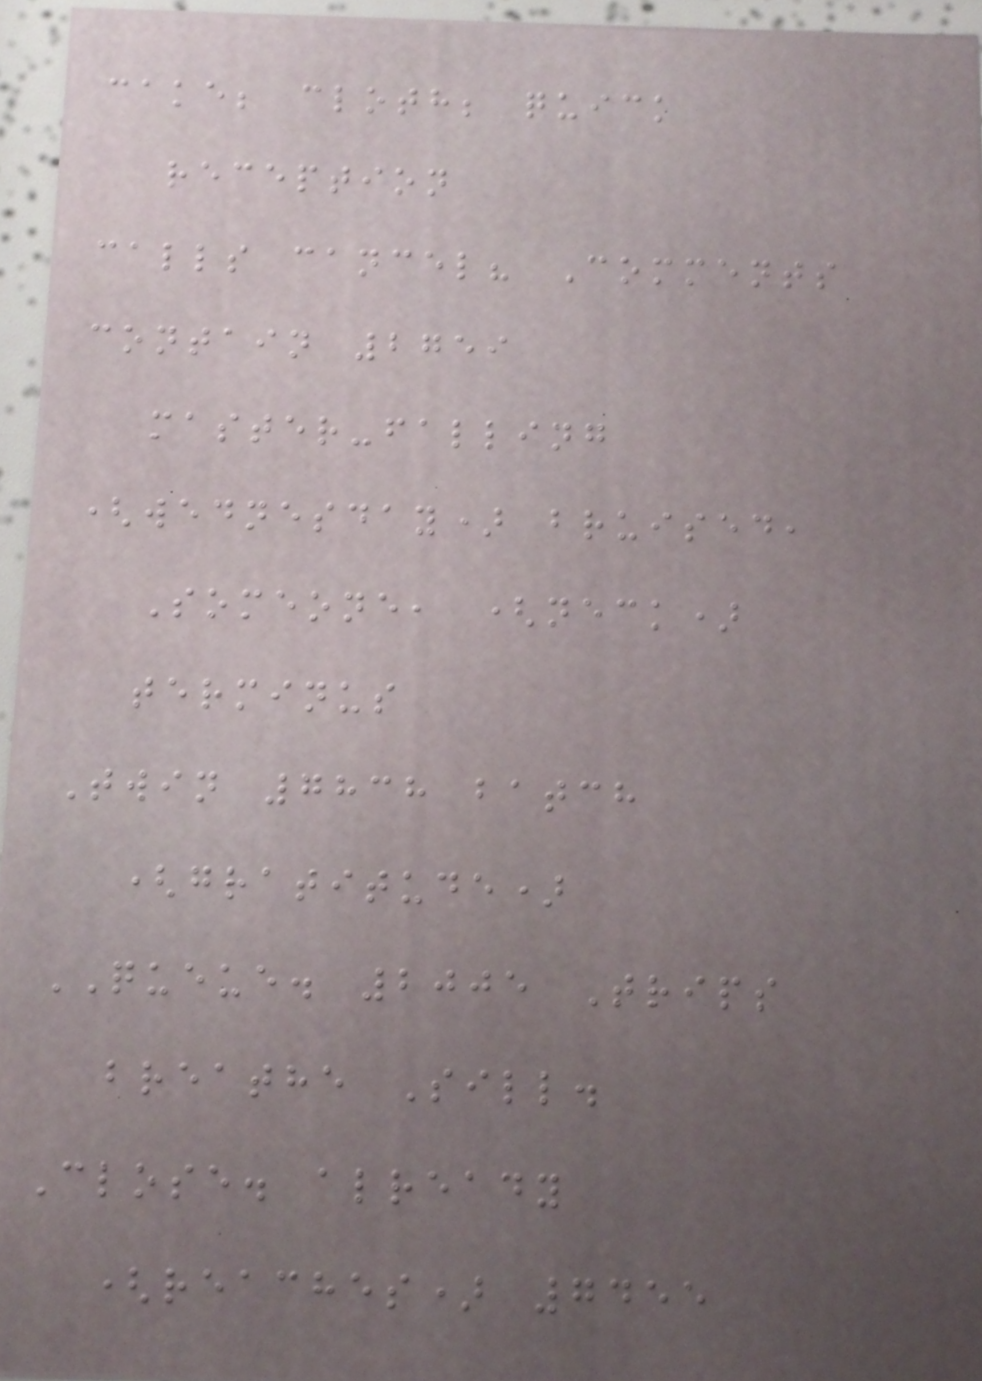cake; cloth; quick
reception
calls cancel? Comments
contain 2759
master-falling
(wednesday) bruised,
Someone, (neck)
terminus
Twin 7838 batch
(gratitude)
QUEUE. 2005 Trips
breathe Sill.
Close. already
(reaches) 7455
